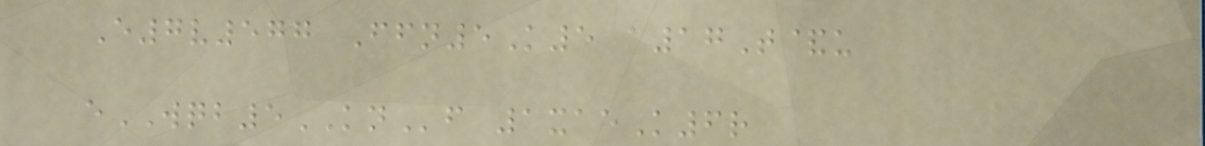E7v577 Ffn5K5 a17T&u
eWQB5KNf 1xaeK6r
